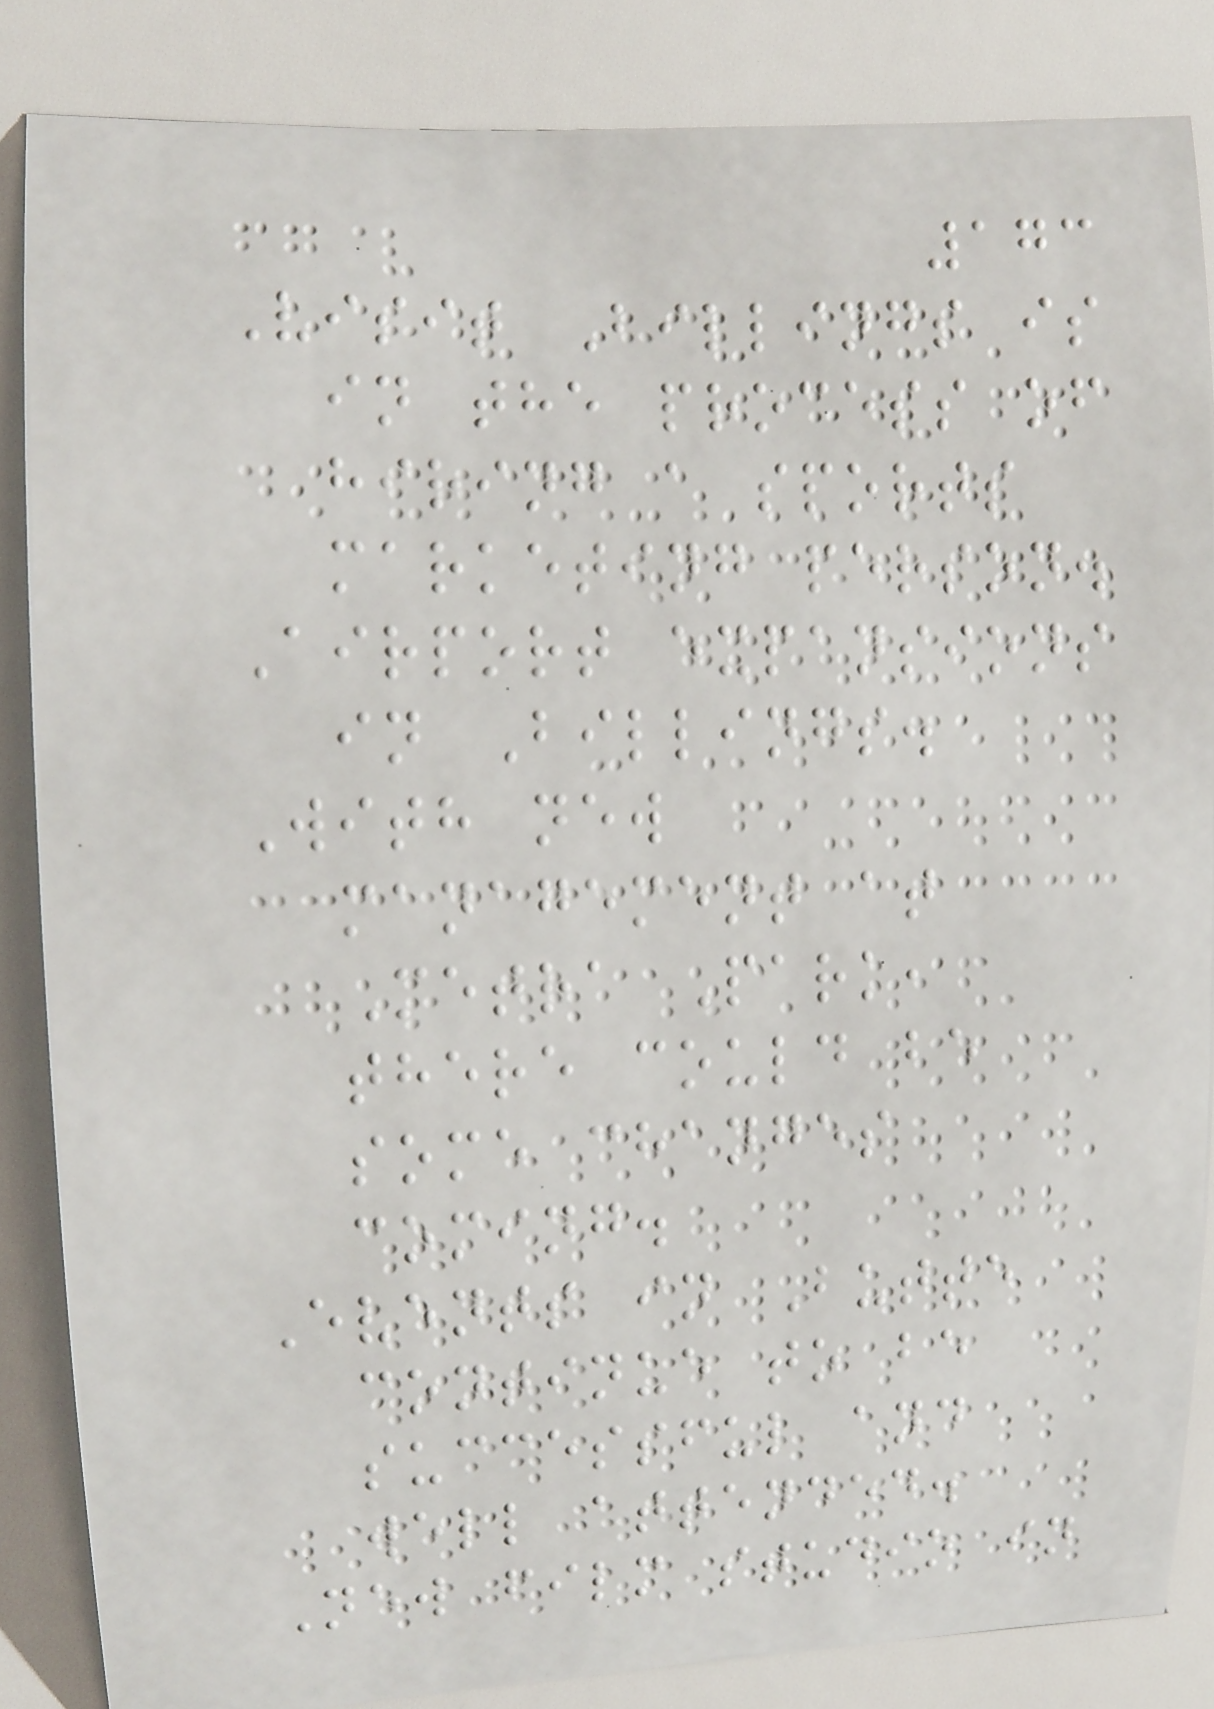173
Visit Billings is
in the process of
hiring a sports
marketing person.
Airport expansions
in Billings.
With new
management at
Metra Park,
there could be
some changes
coming.
Events in Butte
continue to be
successful and
well attended.
New film studio in
